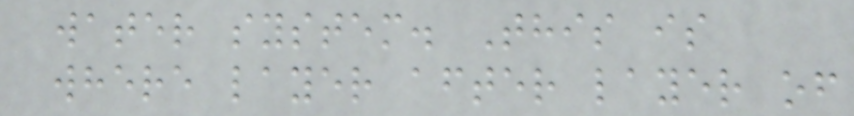water system. This is
where layer after layer of
